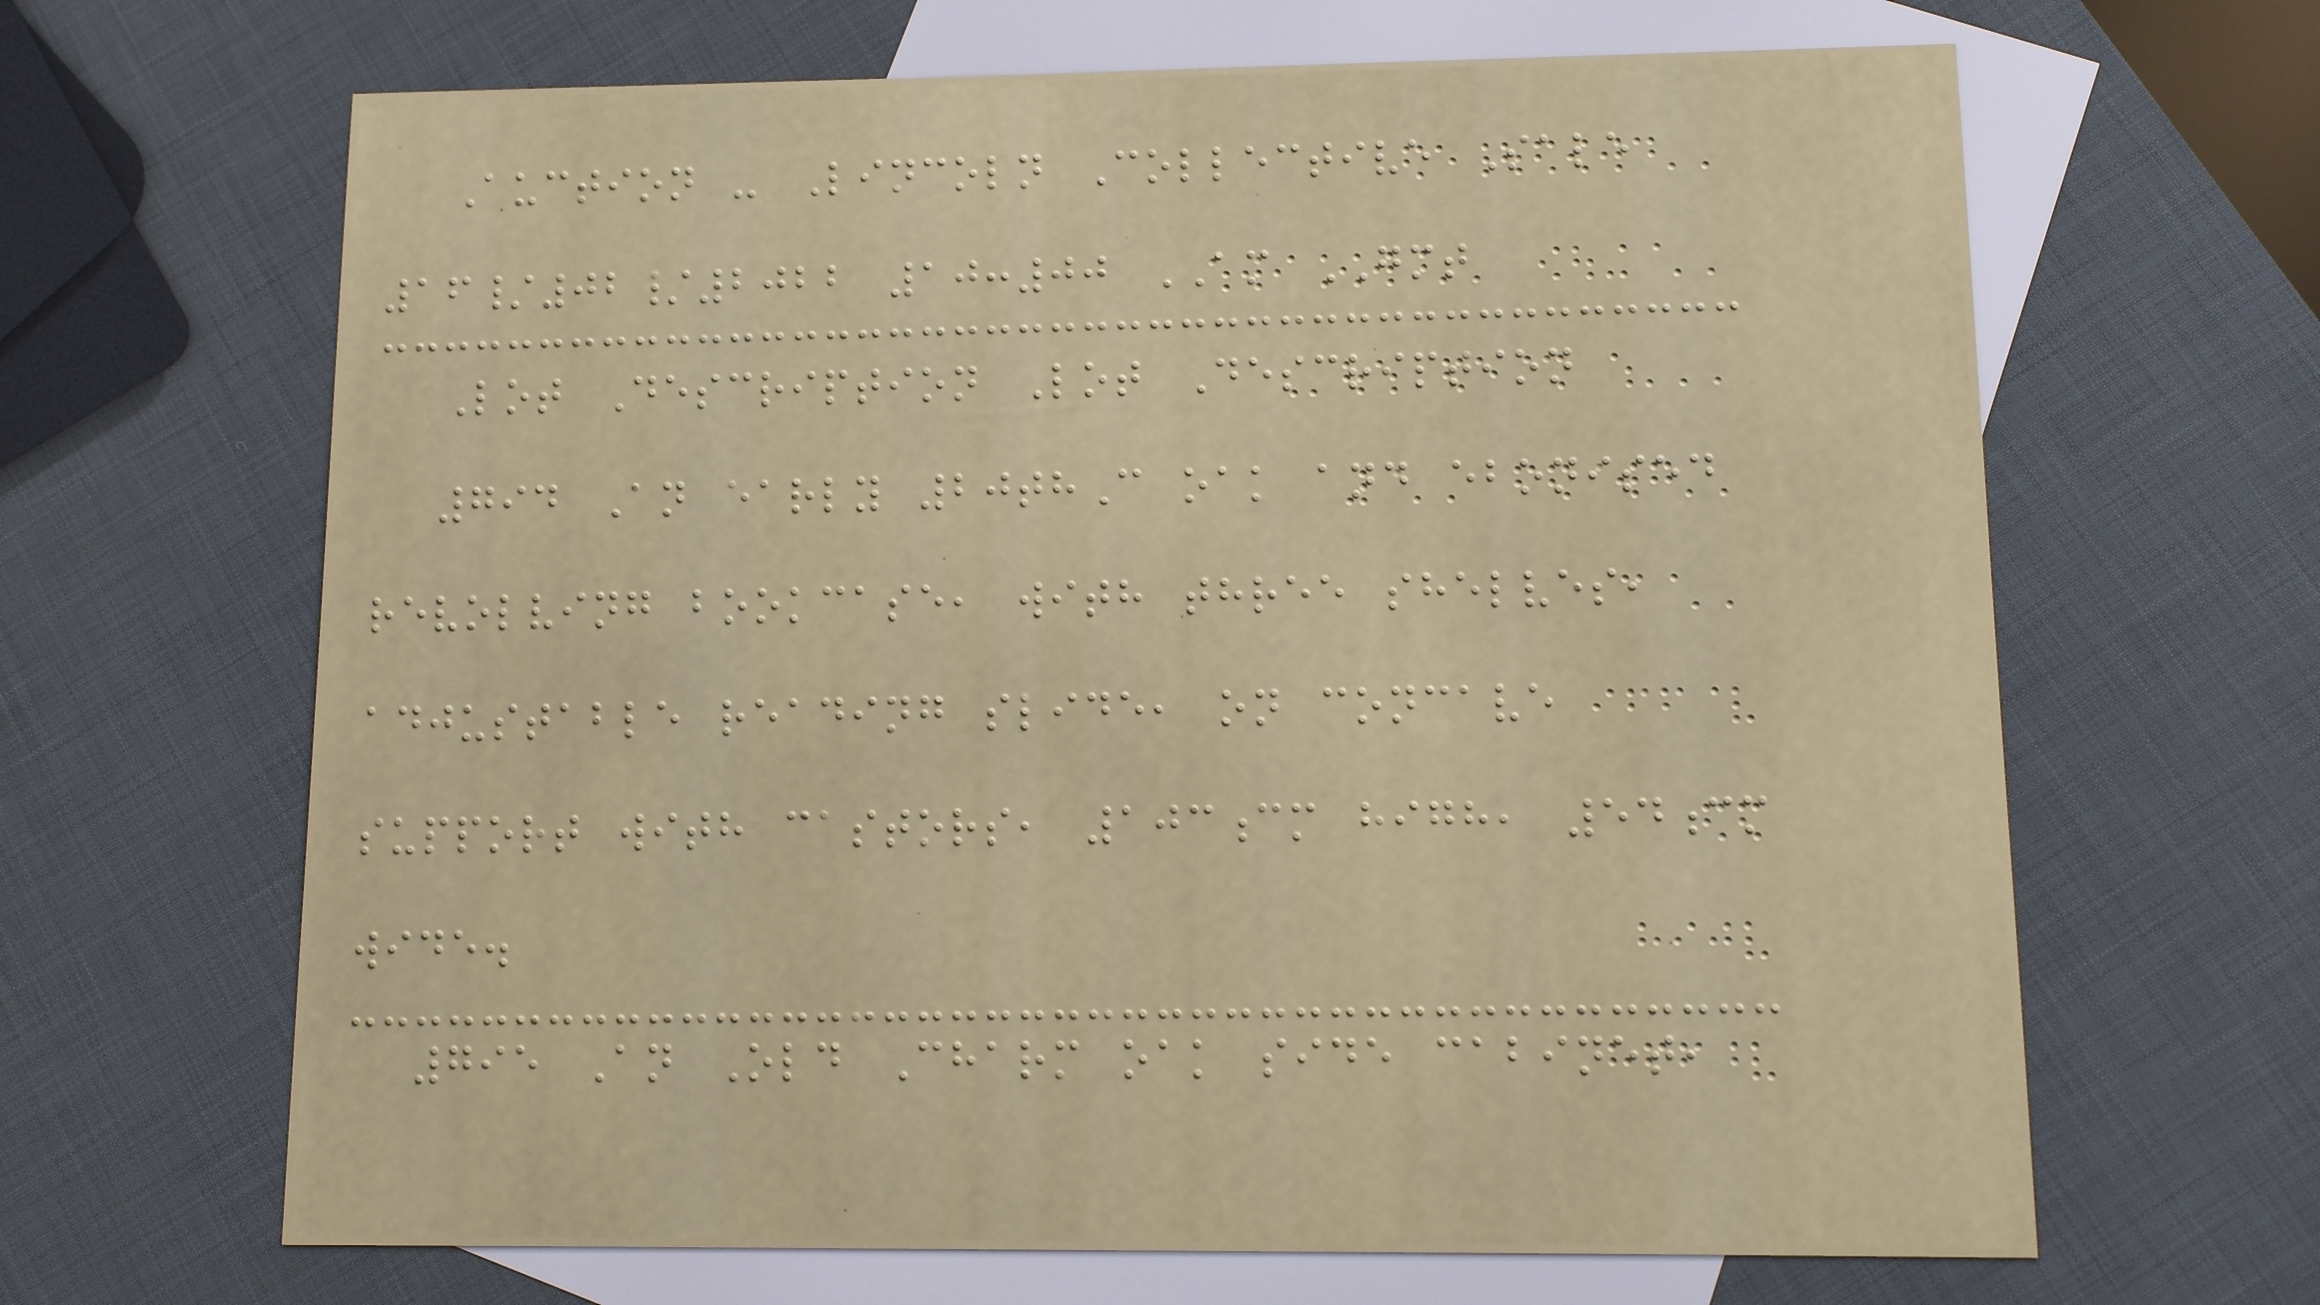Auction - Lincoln Collective Sale
16/02/2022 10:00 AM GMT
Lot Description Lot Description
794 An early 20thC oak and ebonised
revolving bookcase, with three shelves,
adjustable reading slide, on concave
support with castors, 103cm high, 54cm
wide.
795 An Old Charm oak side cabinet,
